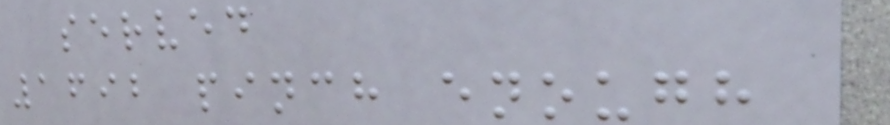served
1692 pinch enough
